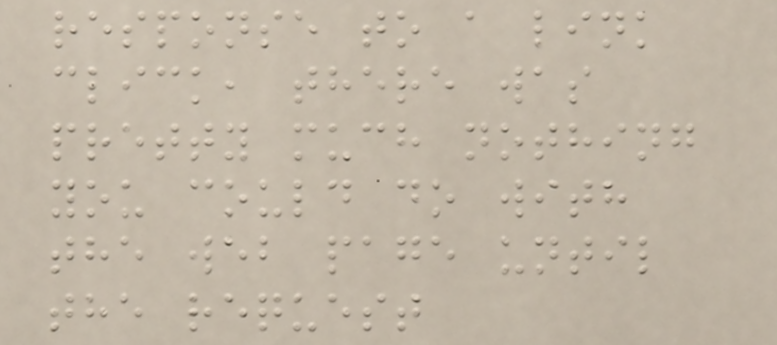response to a link
click, there was
pretty much nothing
you could do with
the web page until
the request
